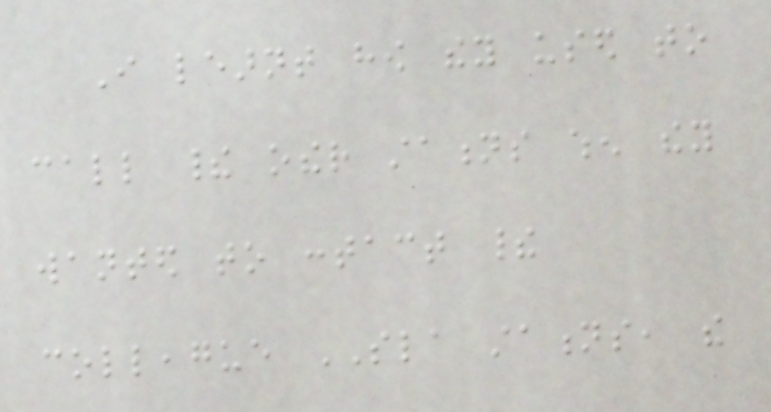I learnt how they used to
call their other stations when they
wanted to contact their
colleague SLA stations, the
